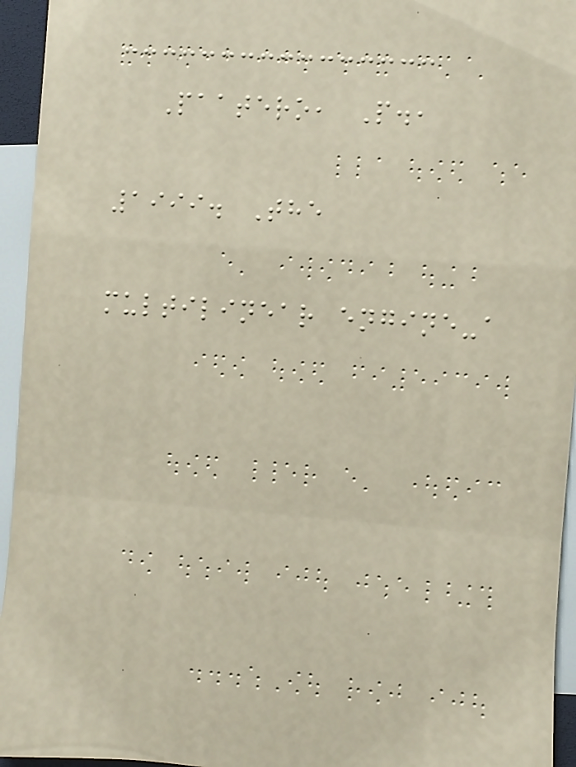Paatero, P.,
1999. The
multilinear engine-a
